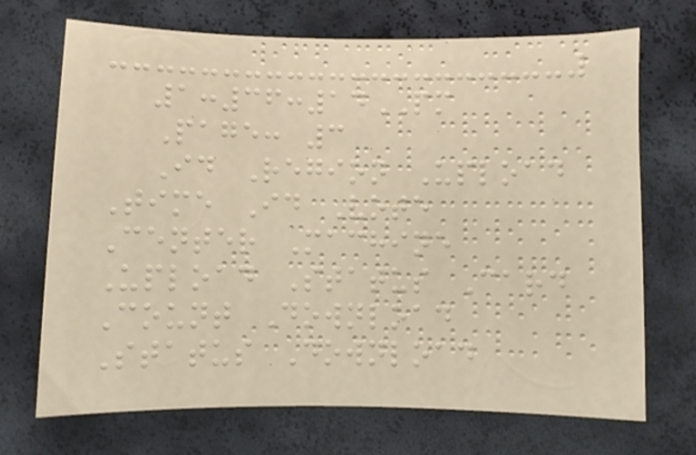1:36:14PM
Page: 3
Id Region Upload
Time Id Vote
Center Machine
Upload Status Card
Count Download
Status Download
